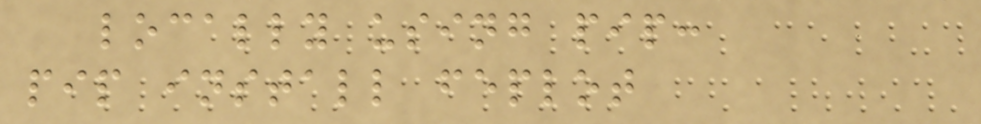locally using pip:
pip install feplot
